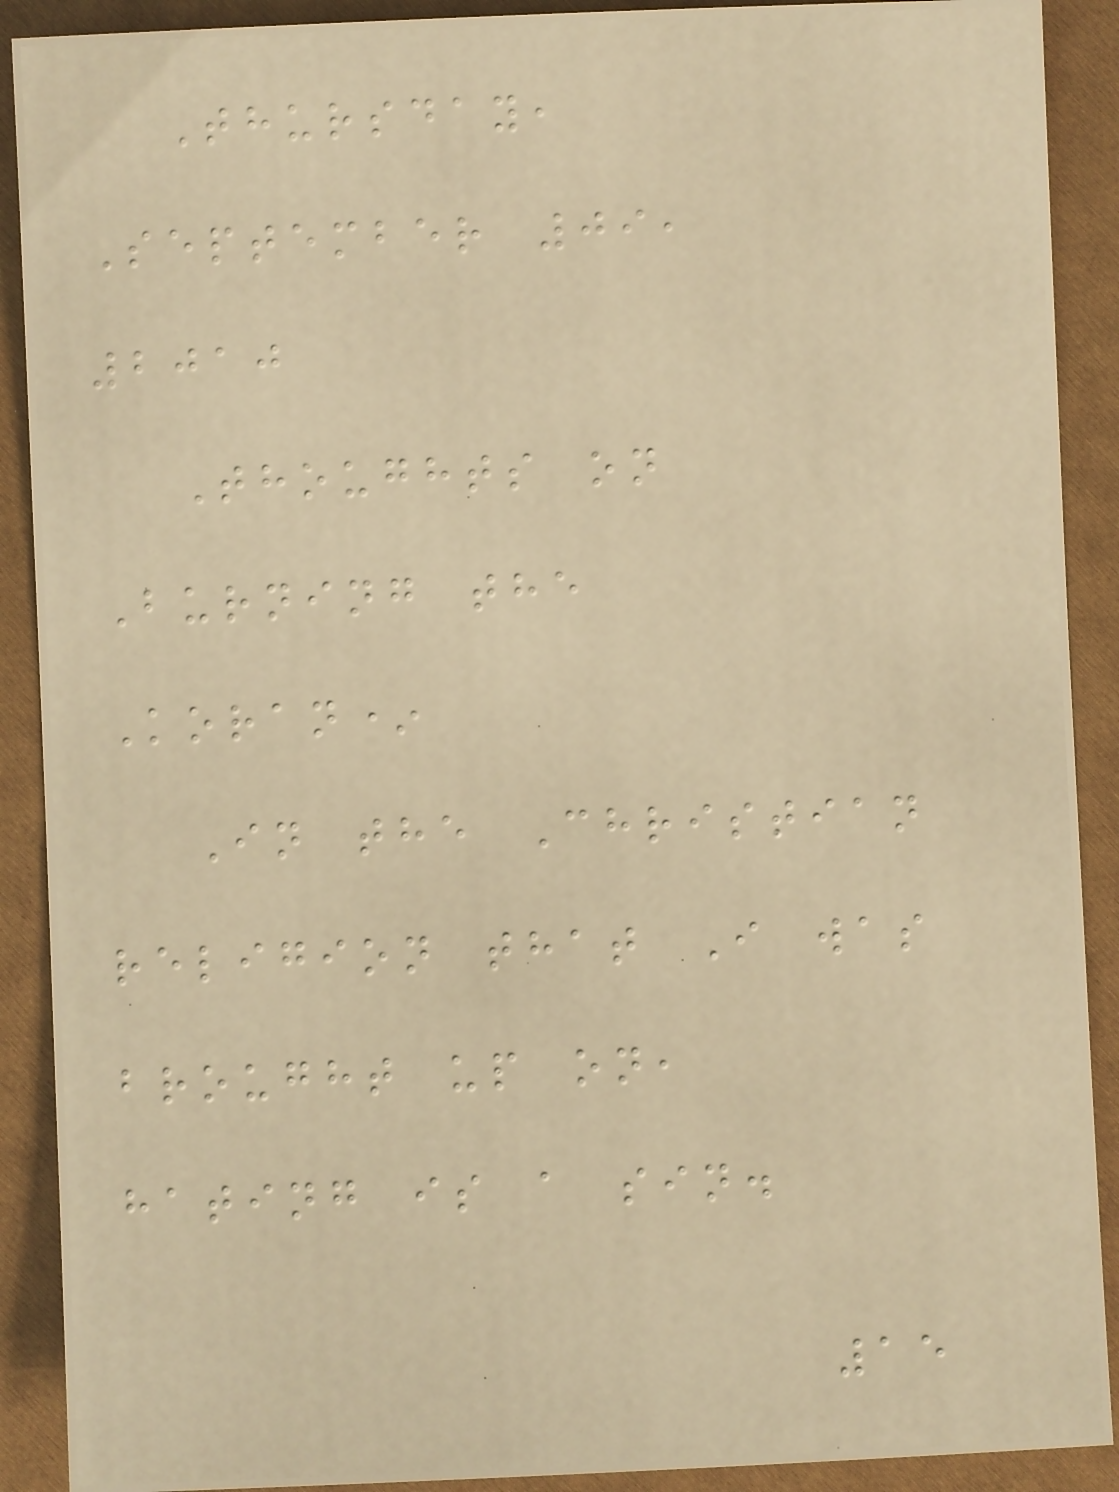Thursday,
September 09,
2010
Thoughts on
Burning the
Koran*
In the Christian
religion that I was
brought up on,
hating is a sin.
15
